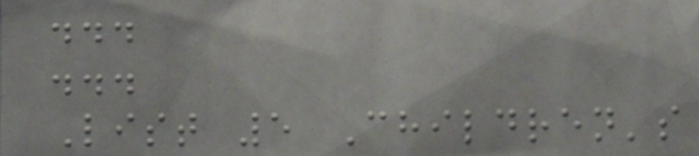...
...
List 5 Children's
